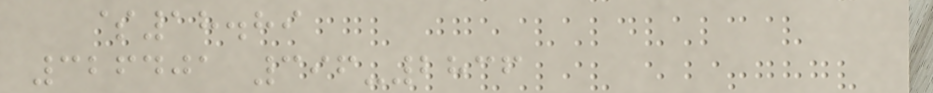$18.89
326401 396-2836
